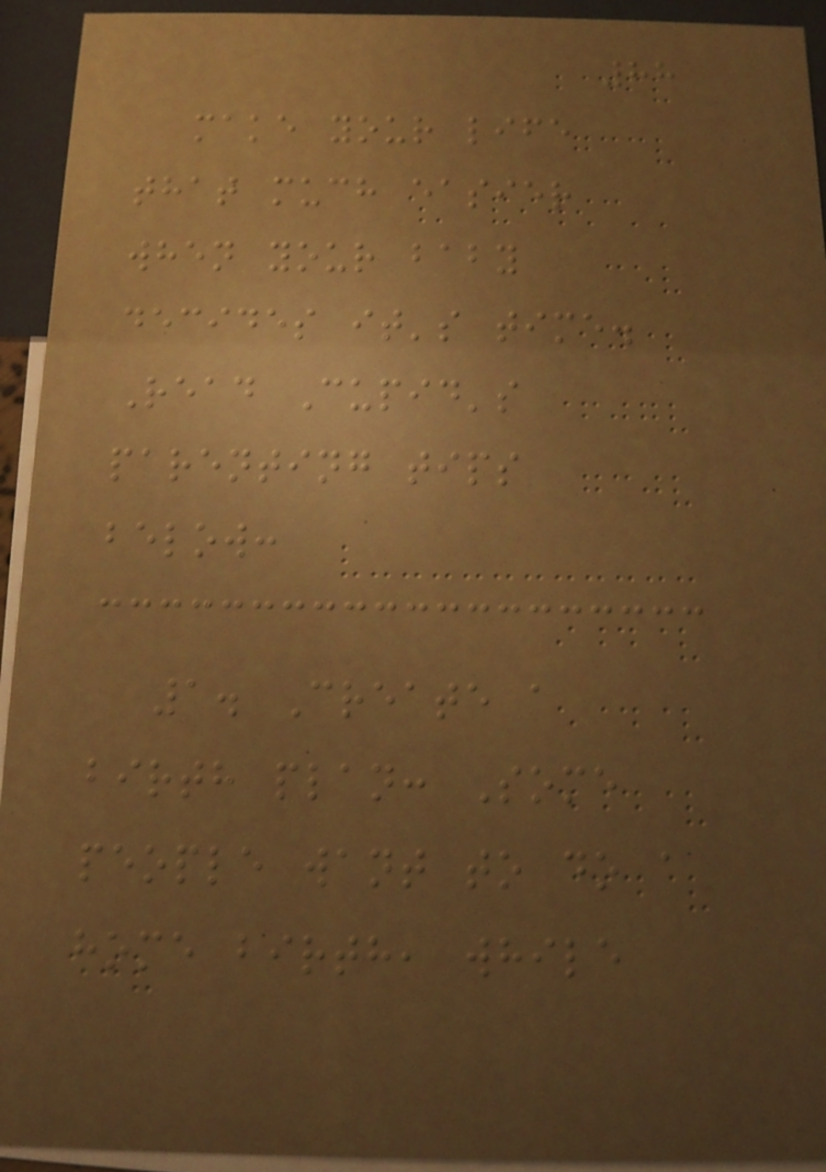88
make your life
that much easier
when your baby
decides it's time.
Read Cupid's
parenting tips
below:
1. Create a
birth plan: Some
people want to do a
home birth, while
